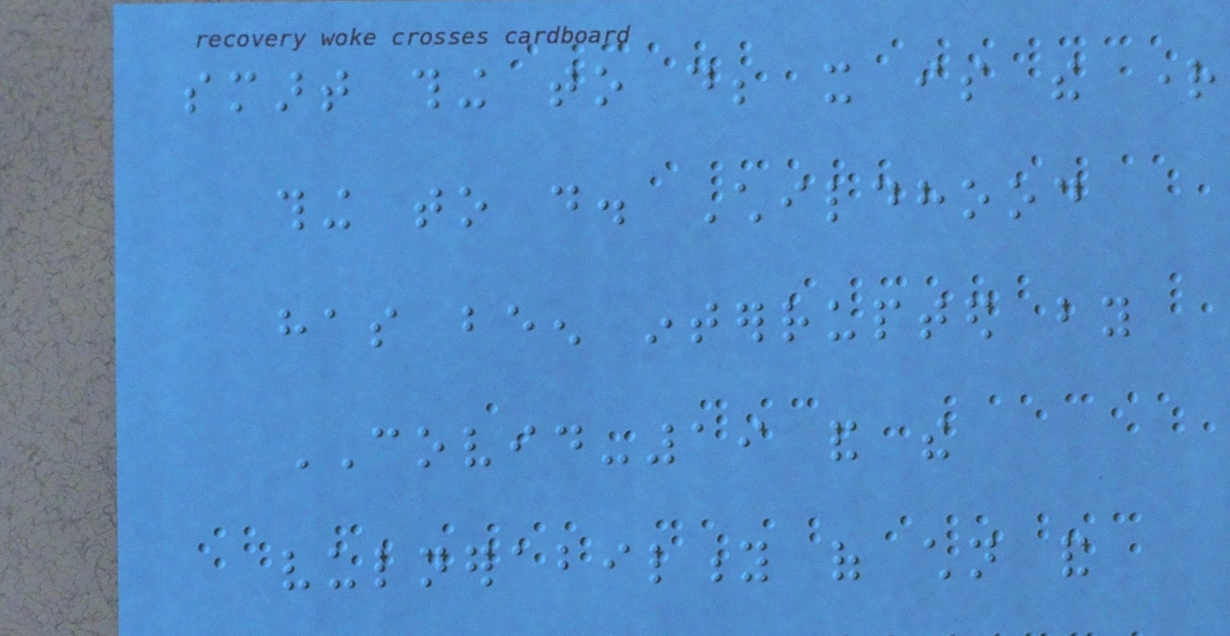smart thing to do; it is the right
thing to do. Childhood
has been interrupted by
COVID-19 and the
vulnerability of children and
